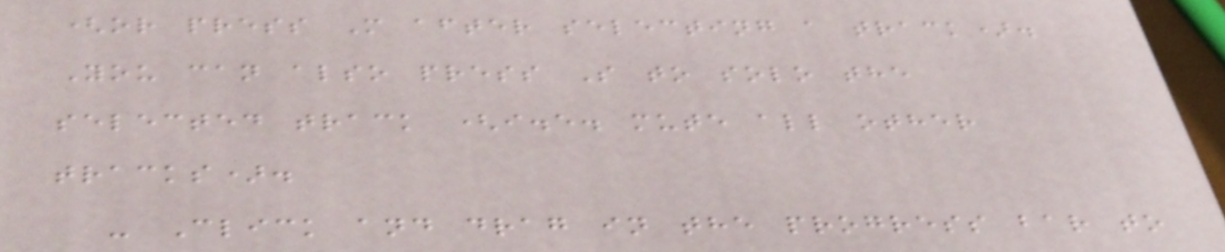(or press M after selecting a track).
You can also press S to solo the
selected track (i.e. mute all other
tracks).
- Click and drag in the progress bar to
